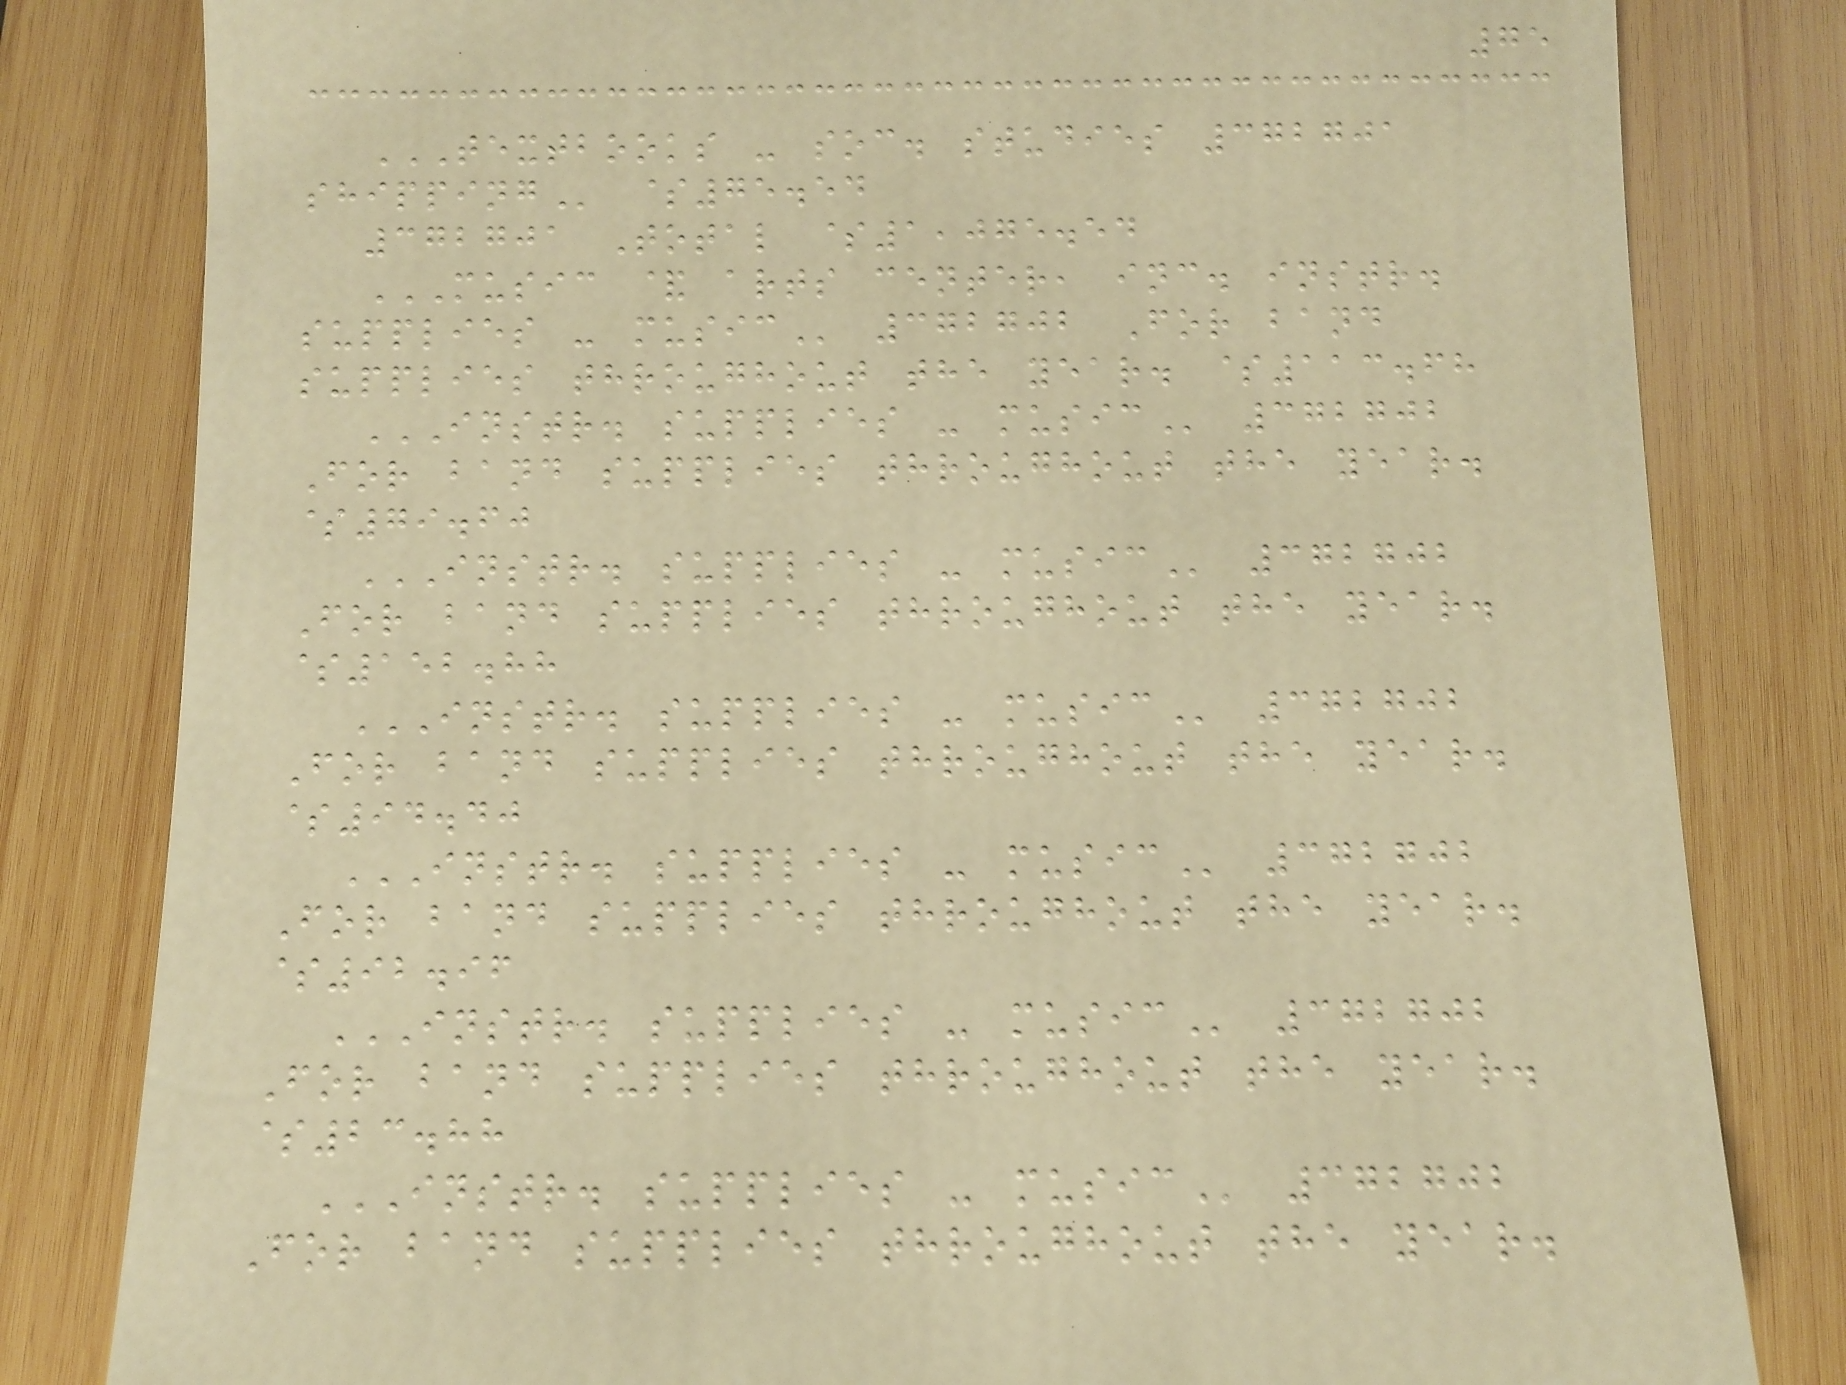75
TEXTBOOKS - SOC. STUDIES 372701
SHIPPING $75.54
372701 Total $1,075.54
MUSIC & ARTS CENTER, INC. INSTR.
SUPPLIES - MUSIC 372702 For band
supplies throughout the year. $113.68
INSTR. SUPPLIES - MUSIC 372702
For band supplies throughout the year.
$79.60
INSTR. SUPPLIES - MUSIC 372702
For band supplies throughout the year.
$152.88
INSTR. SUPPLIES - MUSIC 372702
For band supplies throughout the year.
$94.40
INSTR. SUPPLIES - MUSIC 372702
For band supplies throughout the year.
$92.96
INSTR. SUPPLIES - MUSIC 372702
For band supplies throughout the year.
$23.88
INSTR. SUPPLIES - MUSIC 372702
For band supplies throughout the year.
